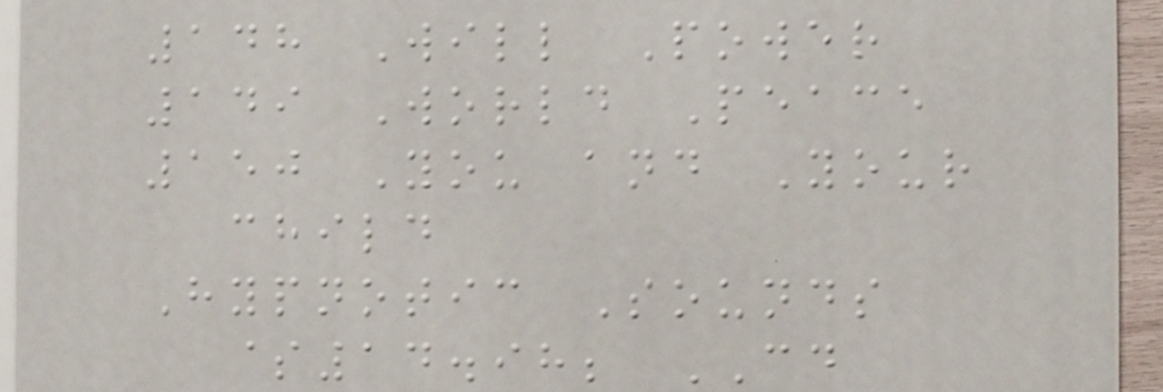148 Will Power
149 World Peace
150 You and Your
child
Hypnotic Sounds
$14.98; CD
